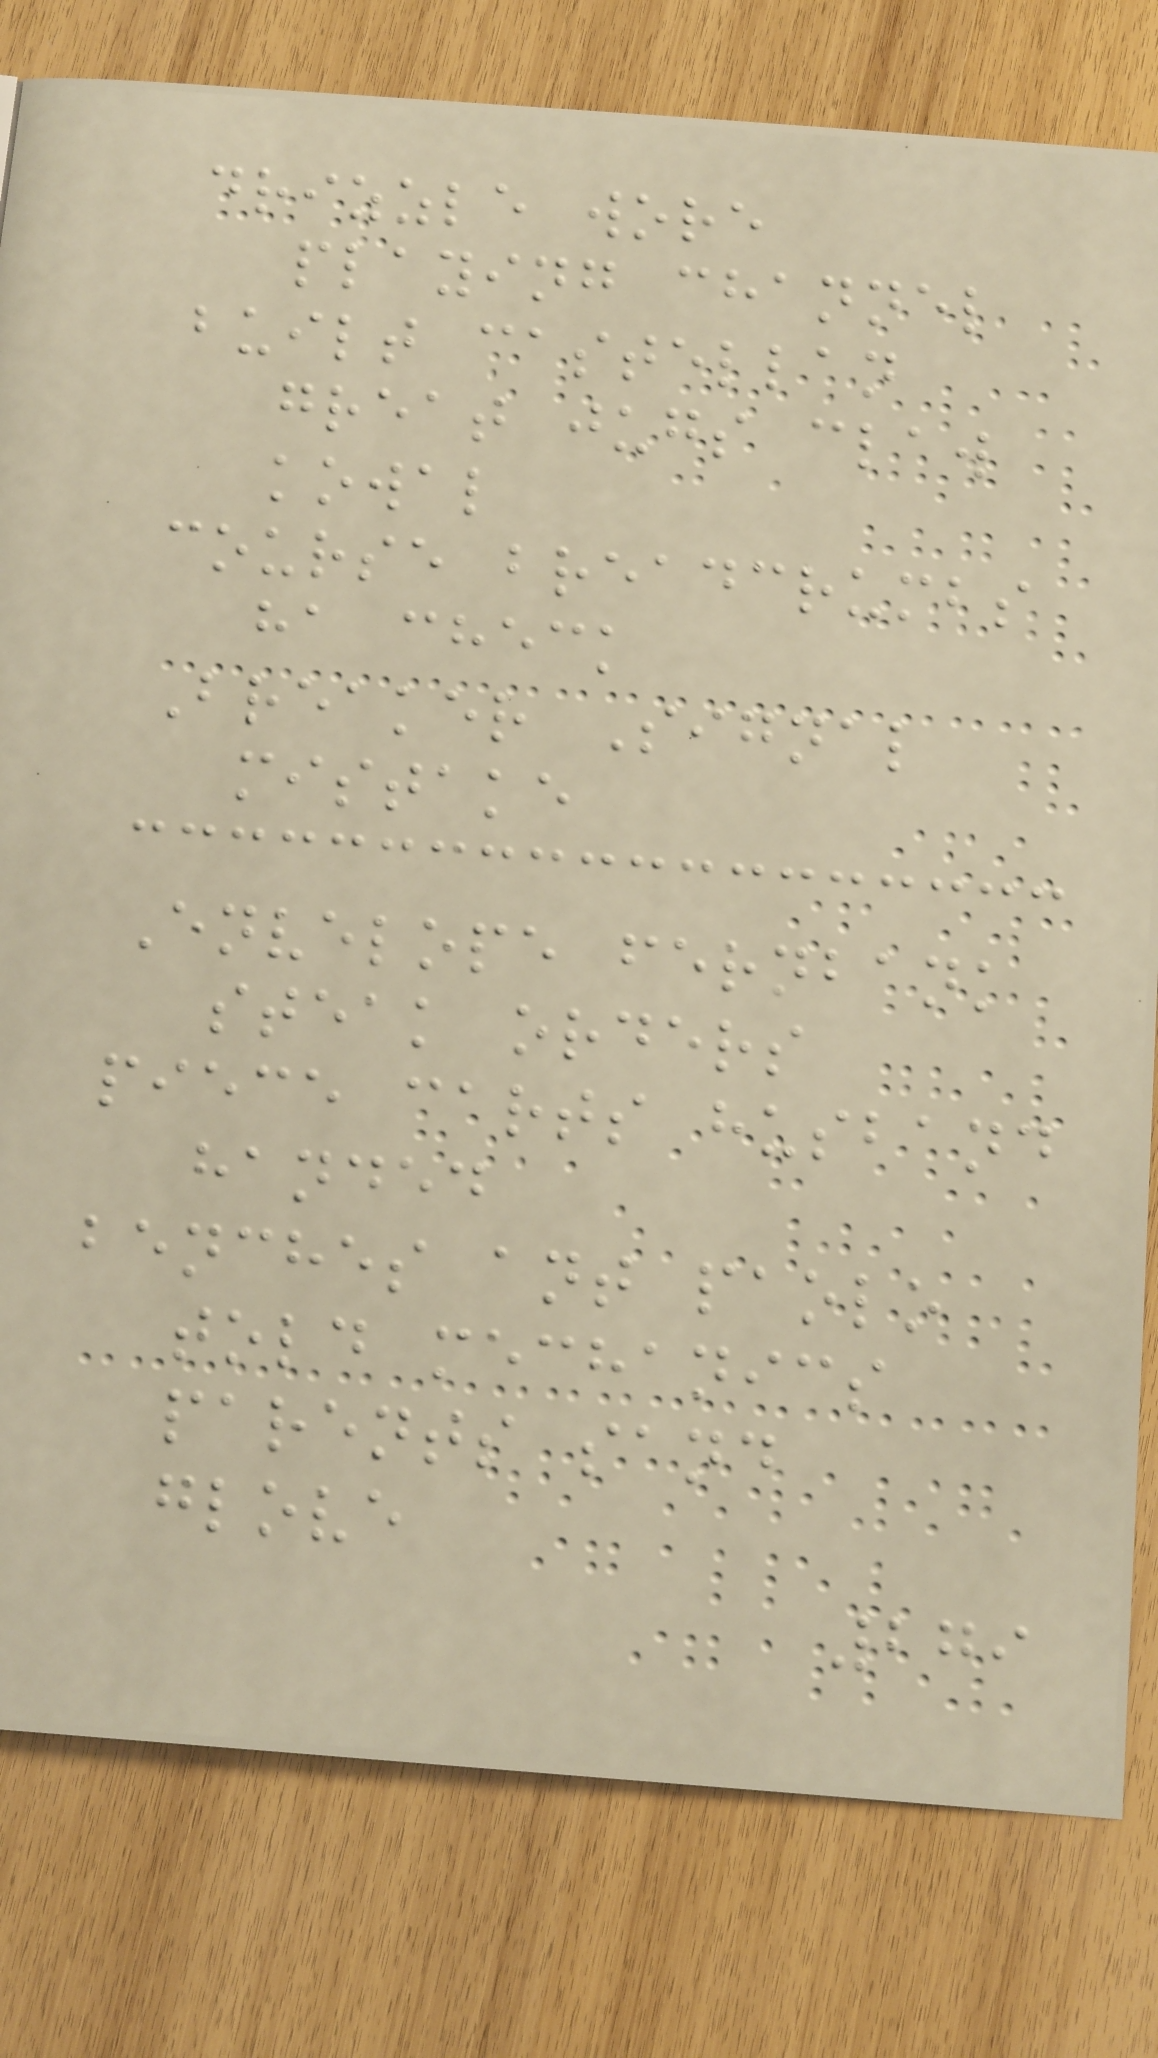drizzle wore
playing channel
built castellan
great jugs claw
kowal
course breadcrumbs
ha check
Breaker Signal
mistake
Envelope fernbank
steak orders
piece carts husband
handed
benches ant paolo
told mechanics
parents sand
glove
279
